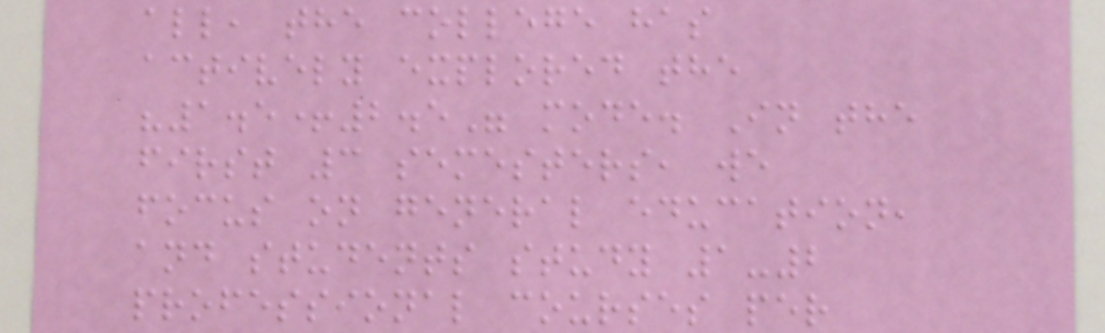all, the college has
actively explored the
"1.5+2.5" mode. In the
first 3 semesters, we
focus on general education,
and students study 1-2
professional courses per
